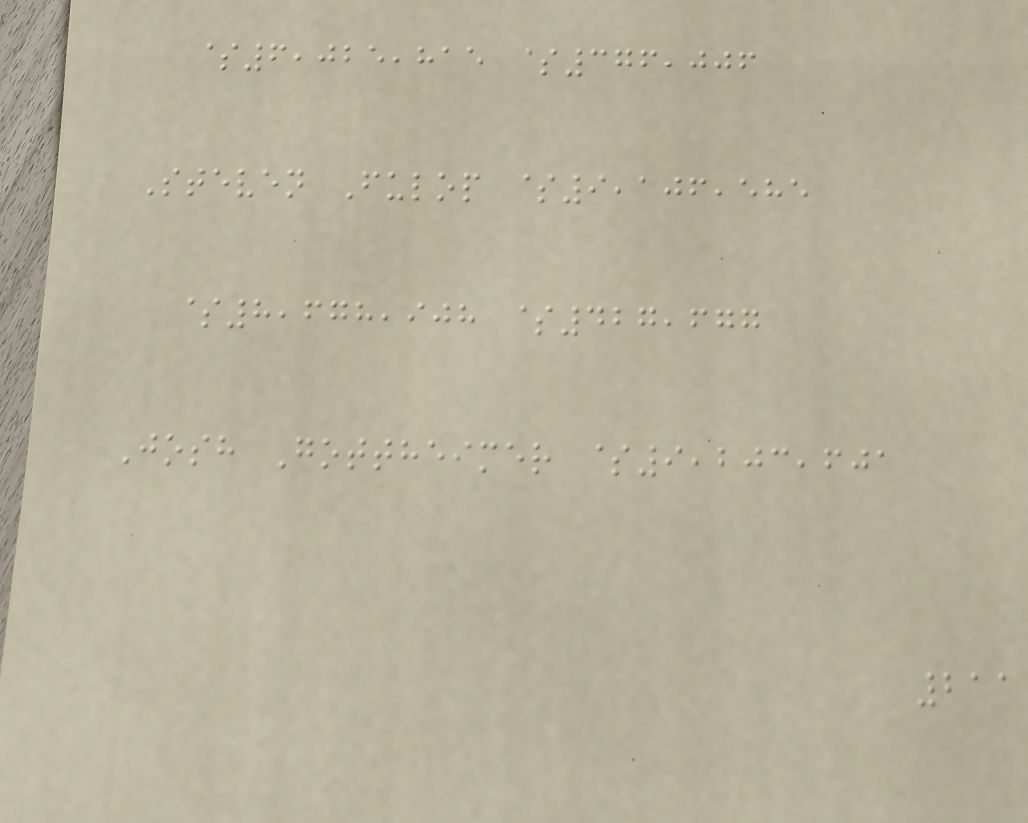$6,025,815 $376,006
Steven Fulop $9,106,585
$8,678,908 $427,677
Josh Gottheimer $9,203,601
211
